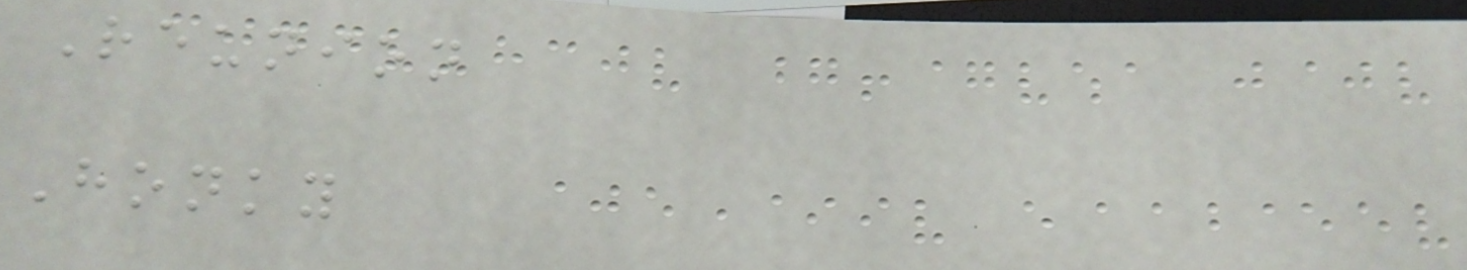Reunion
Honky
